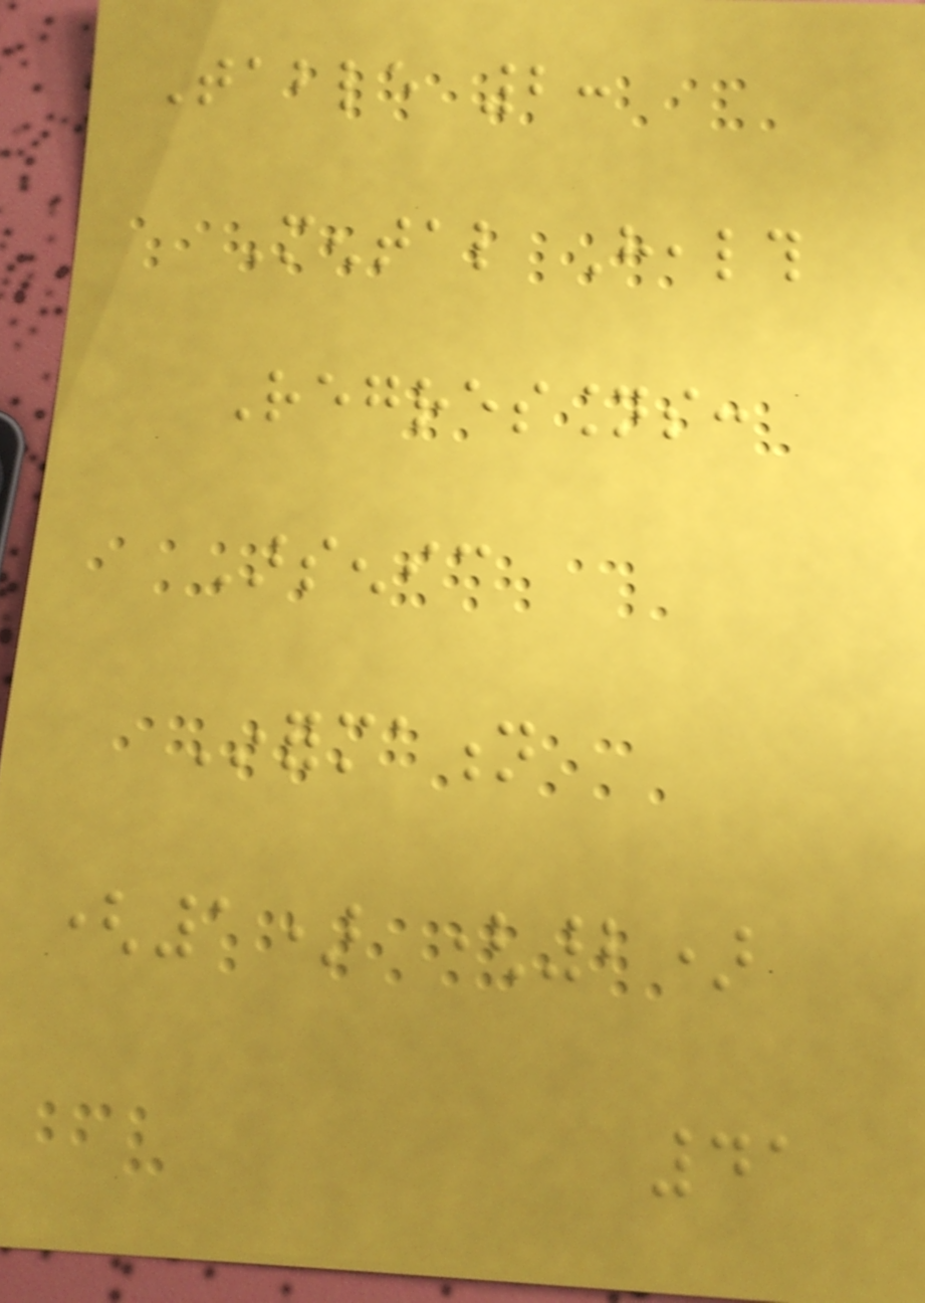Table 2:
Mental Health
Regressions:
Arsenic
Information
(1) (2)
41
